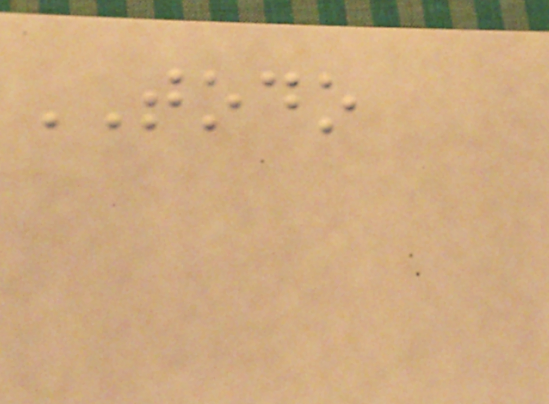TODO
